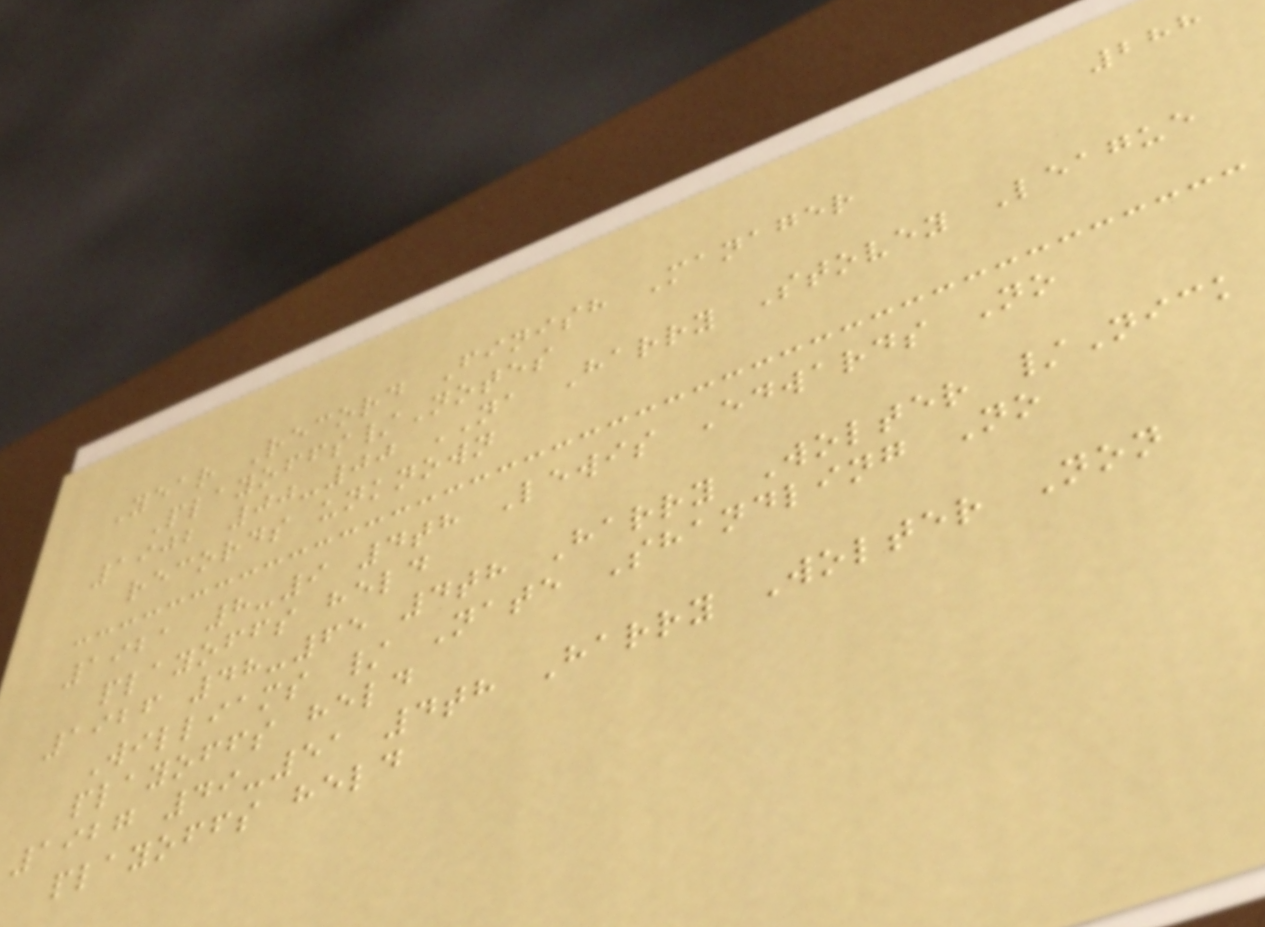288
Year Record Finish Manager
Playoffs/Notes
1902 00-00 NA Harry Stovey League
records unknown
1921 8-9 4th Lewis Edwards No
playoffs held
1926 48-65 4th Harry Wolter /Nick
Williams / Nate Shandling No
playoffs held
1927 49-51 4th Harry Wolter Non
playoffs held
